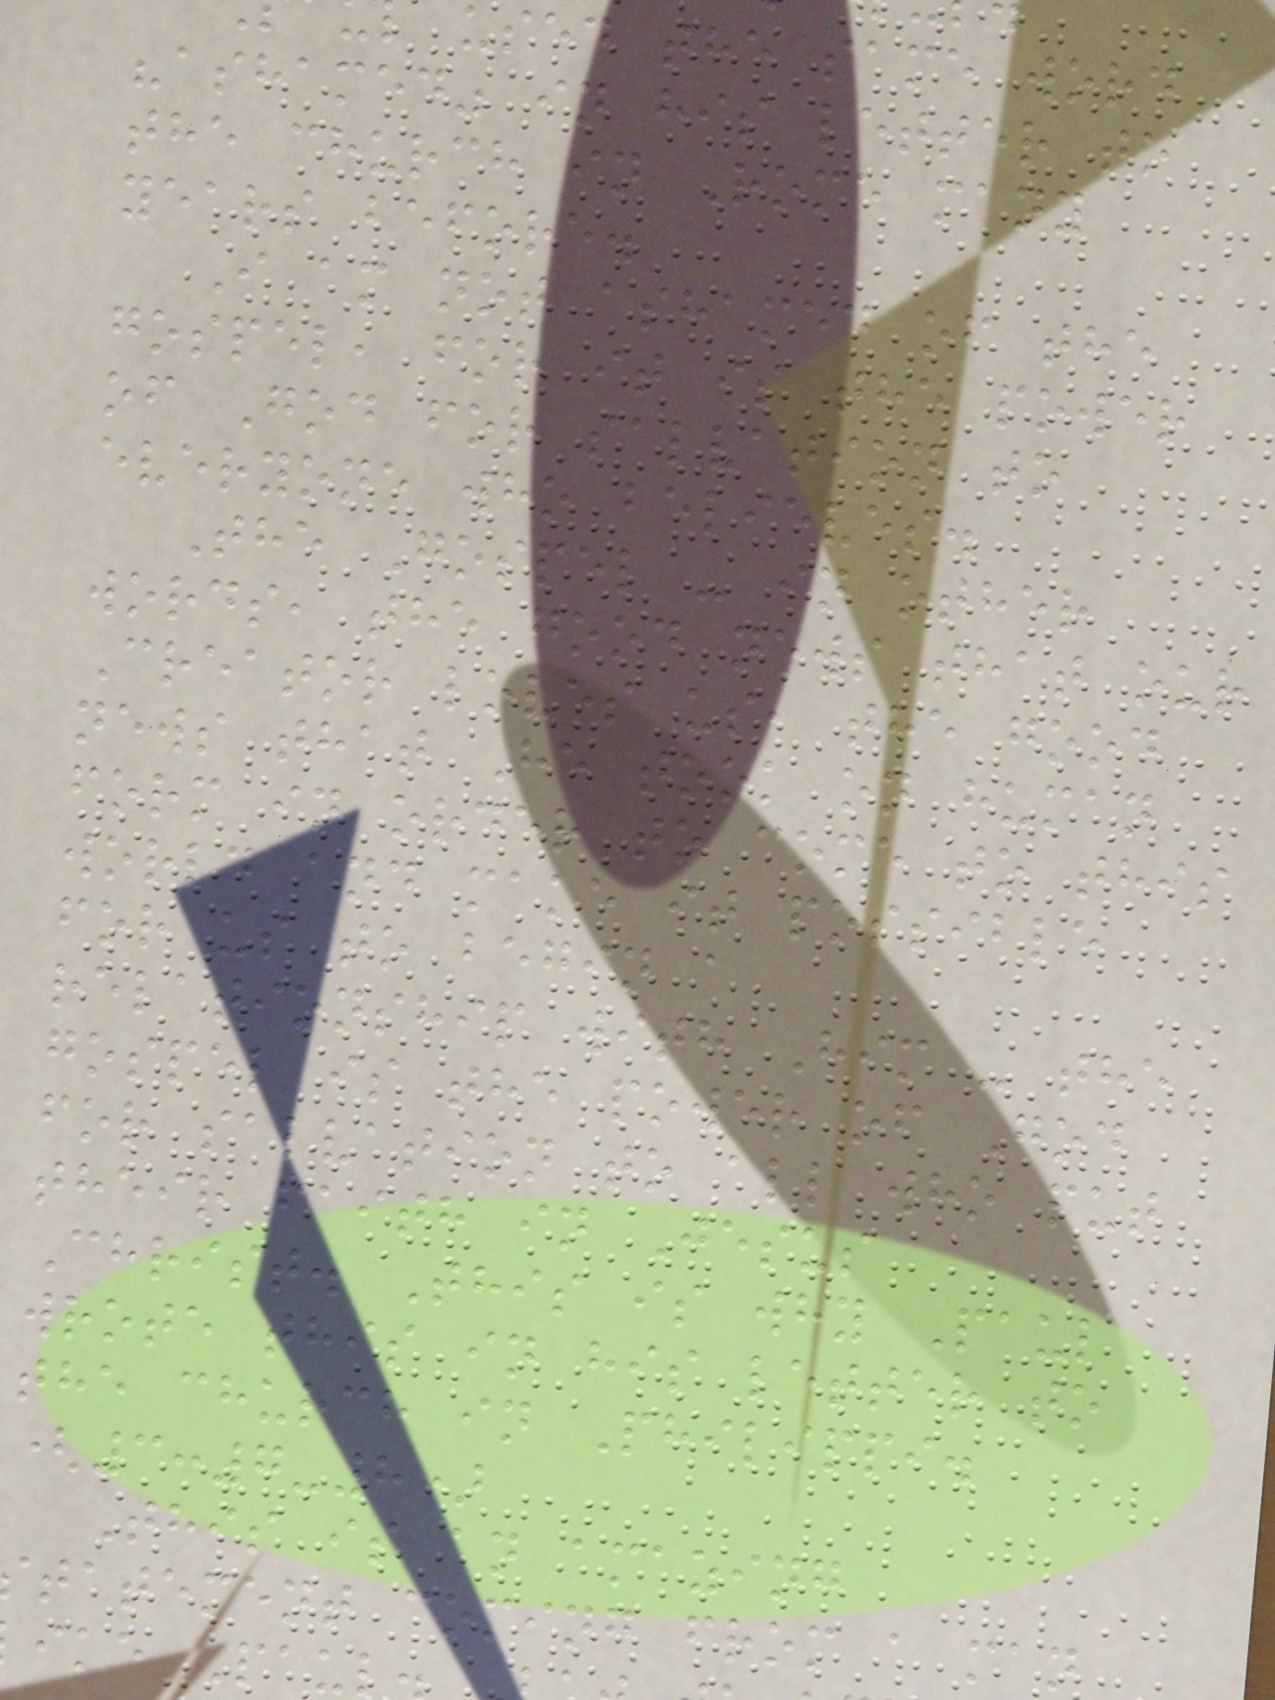used the same word
"ashamed" in his letter to
the church in Rome many
years before.
I am not ashamed of the
gospel, for it is the power
of God for salvation to
everyone who believes.
The Gospel - in other
words, the good news that our
Creator loves us, the good
news that He took on human
form in order to come to this
world and make it possible
for us to begin a
relationship with Him - the
gospel is the power of God
for salvation to all who put
their faith in Jesus
Christ. This is why Paul
wrote this in his letter to
the church in Philippi.
(3:7-8)
This is an amazing
tatement coming from a man
ike Paul
